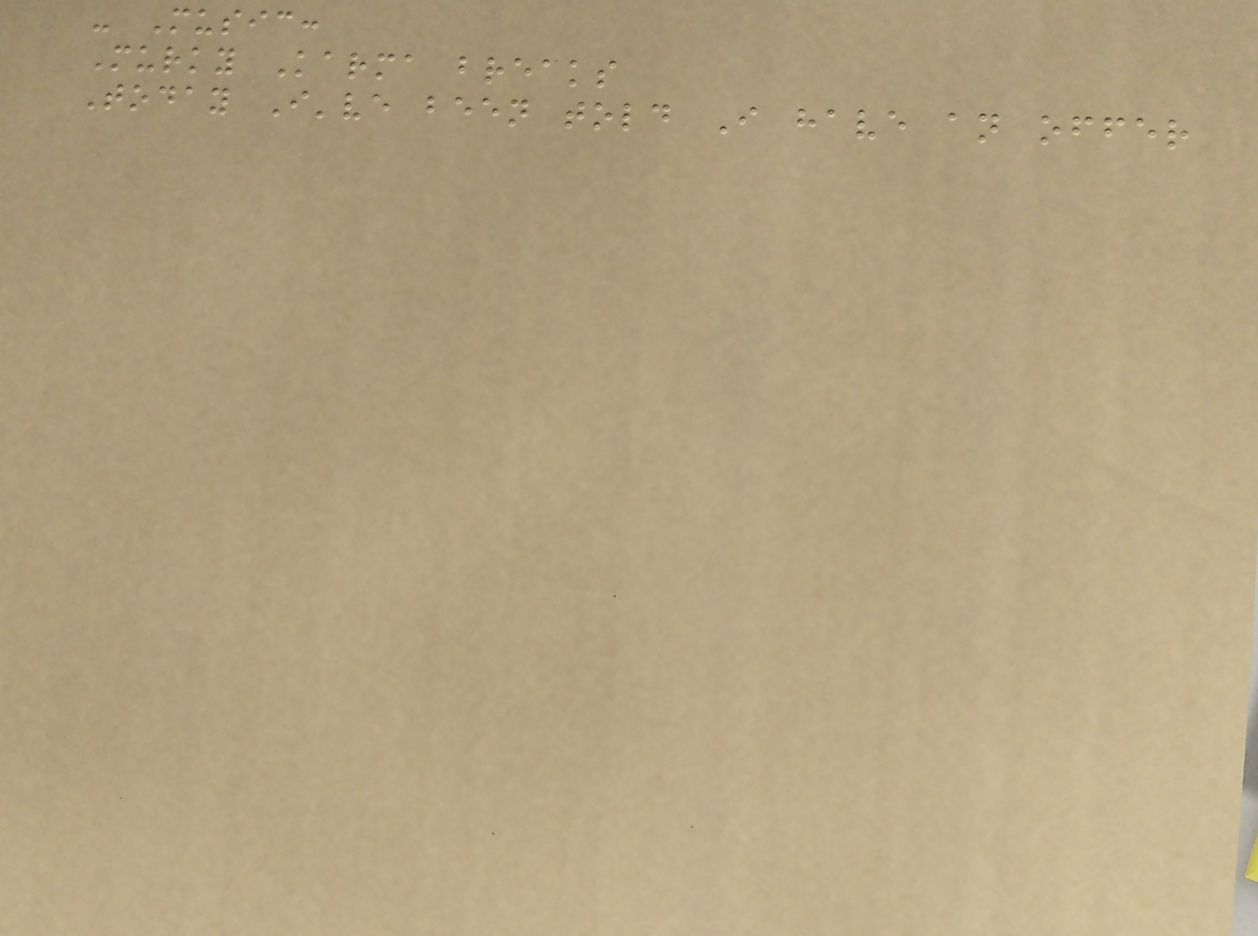- Music:
Murky Karma breaks
Today I've been told I have an offer
